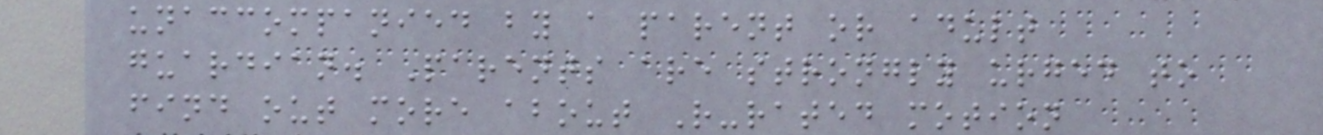unaccompanied by a parent or adult
guardian. Parents are strongly urged to
find out more about R-rated motion
